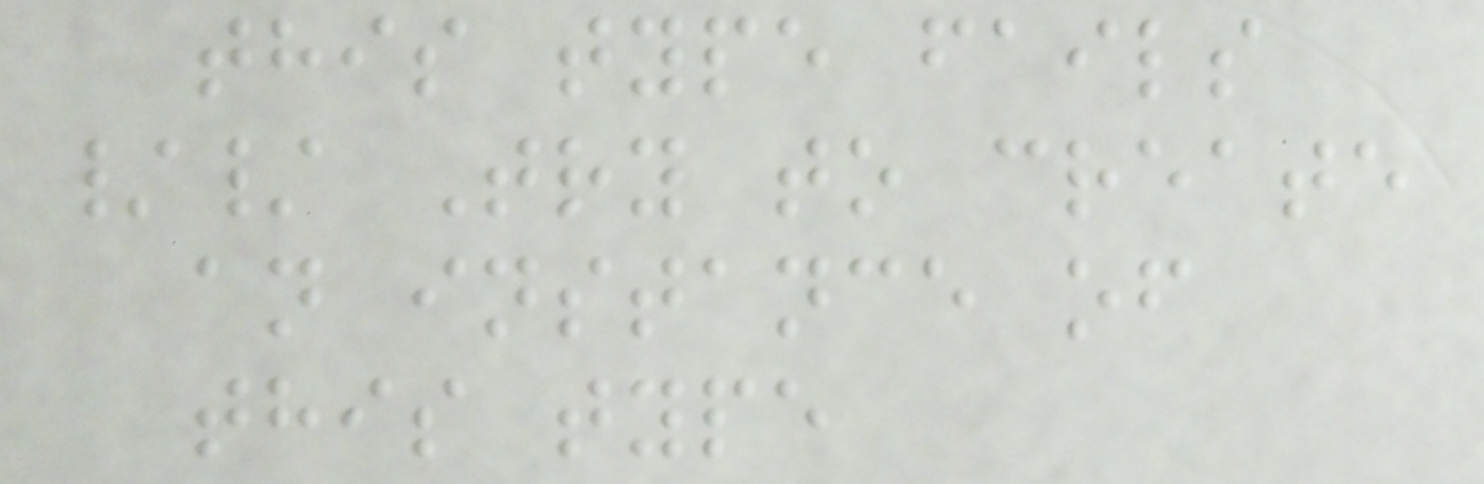this type fails
// Try to create
an instance of
this type
